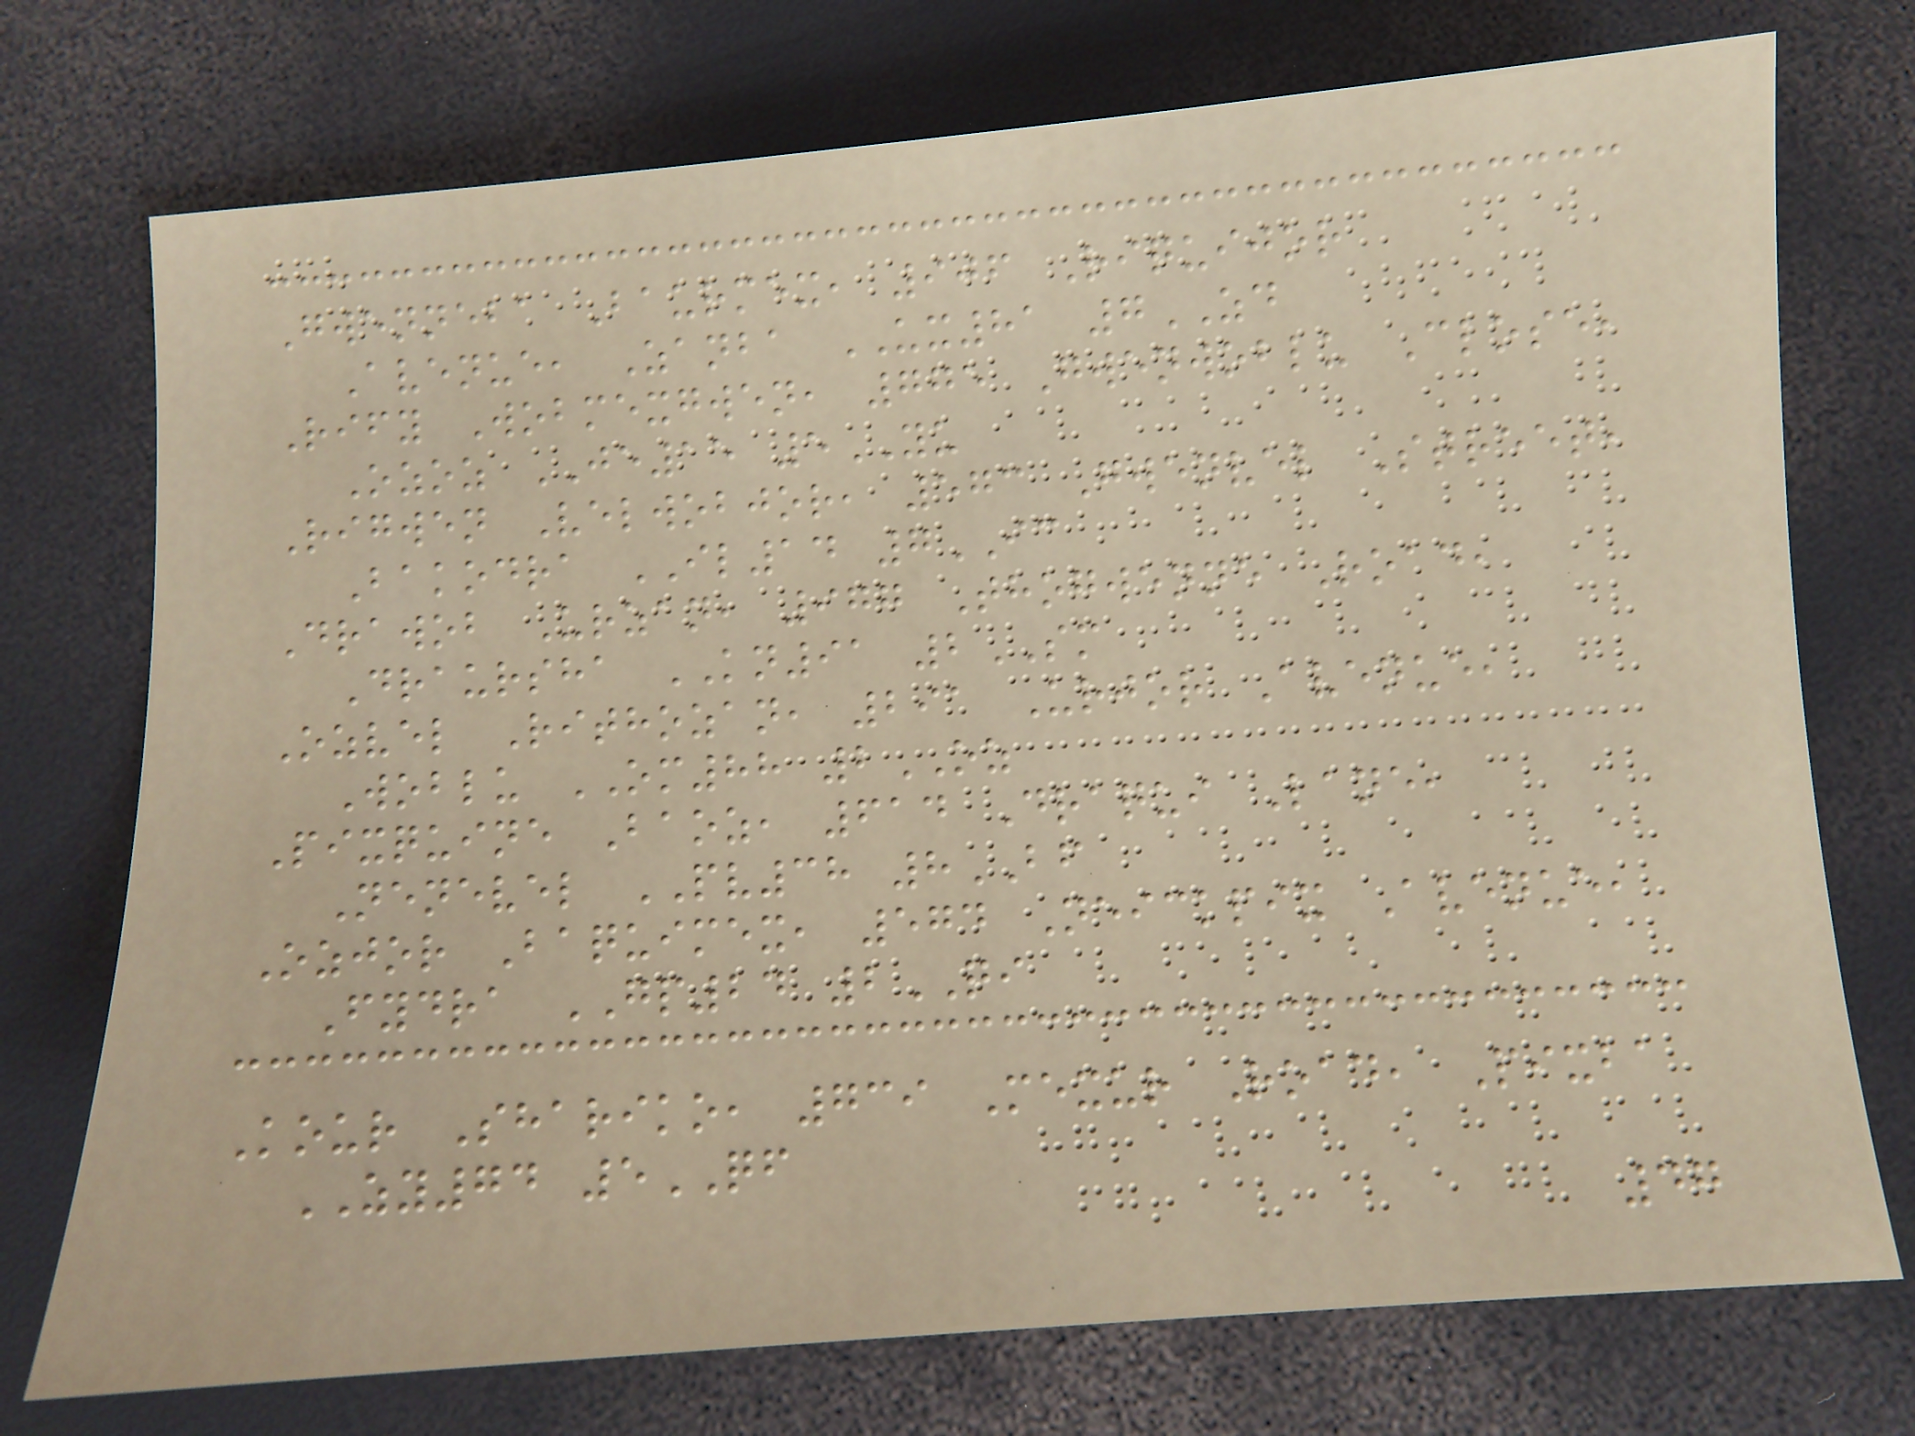Gwenneba Baurmex, 906 Riquijor
Avenue, Zanba UX81 7ZD
Rify Wobmexgwen, 775 Gwenwoblu Close,
Ozoz JE15 5YU
Rigwen Velwobjor, 573 Gwenvel Street,
Bakodra IL14 7IC
Drawob Urzan, 977 Thogwenne Road,
Draursha KN91 2SM
Ozvel Rithozan, 291 Urjor Avenue,
Woblu OM88 2OZ
Pixquine Baoz, 614 Draqui Lane,
Nenevel PV38 8BF
Ozjor Baquimex, 574 Neickpix Avenue,
Fydra GP24 2QI
Kour Shariko, 739 Mexur Road, Pixba
ZY74 5QF
47
